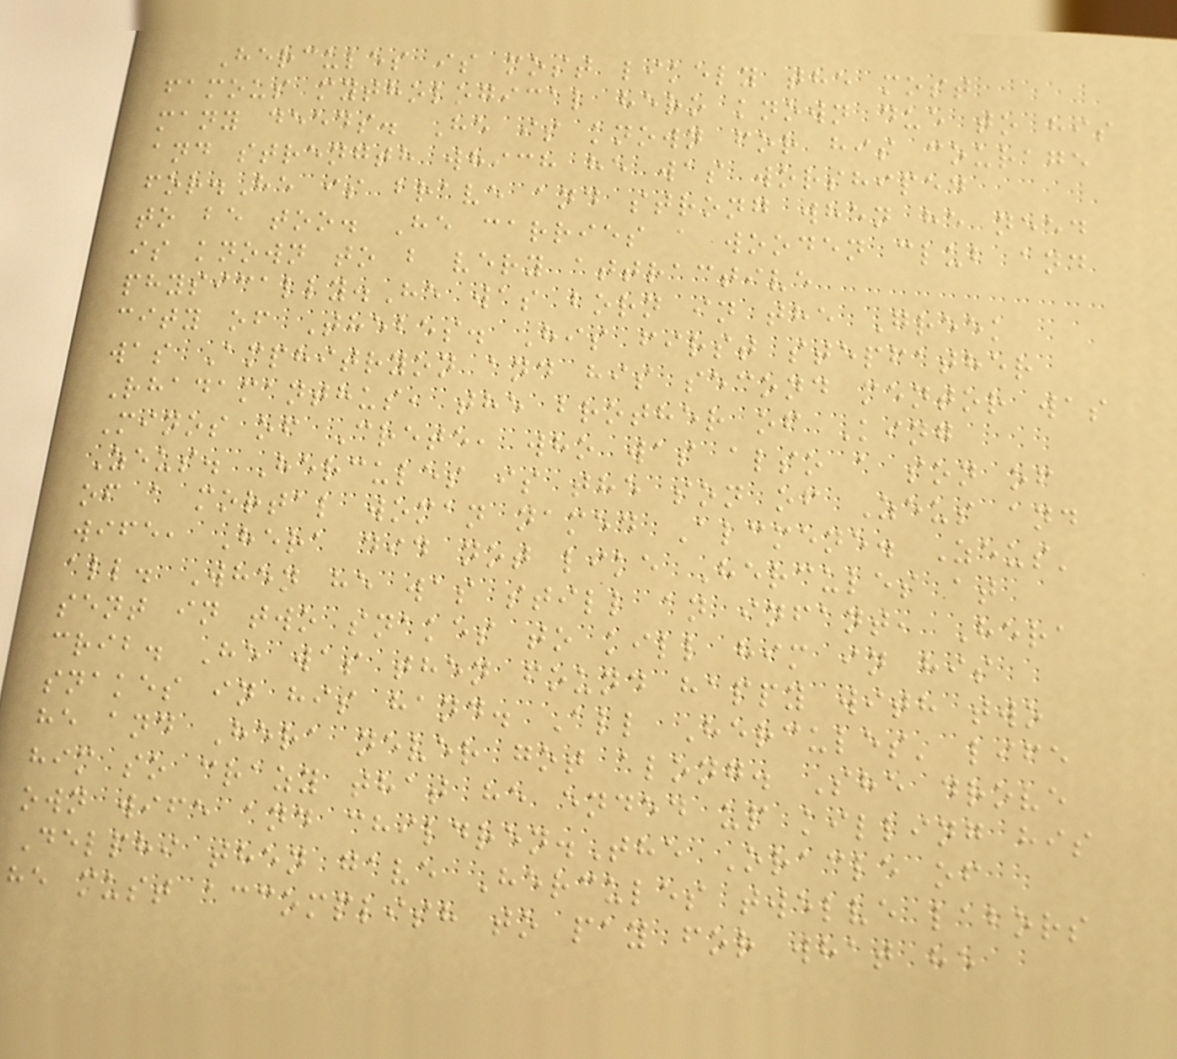Hercules is most likely the most
famous mythological hero known due to his
many deeds. He is known for his courage
and strength which he was worshiped
for.He is brave and strong when he need
to be too. He carries a wooden club and
is known to b very attractive
physically.He was born in the Greek
city of Thebes. His first stepfather
was Amphitryon and his second mentor was
Rhadamanthus, the brother of King
Minos of Crete, who was also a son of
Zeus. Hercules is the son of Zeus and
of a mortal woman named Alcmene. Zeus'
wife, Hera did not like Hercules at
all. When he was still an infant, Hera
sent in two snakes to kill him in his
crib. He was then found happy with two
snakes in his hand. All Hercules' life
he and Hera never got along. She drove
him so crazy that he ended up killing his
own wife and children.The Oracle of
Delphi then gave Hercules twelve labors
he must accomplish to pay for what he
